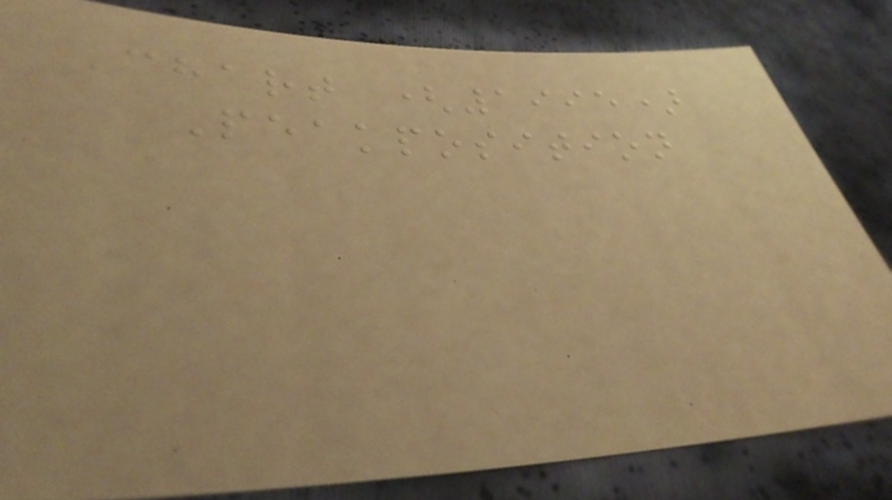Chart (1995)
Peakposition
